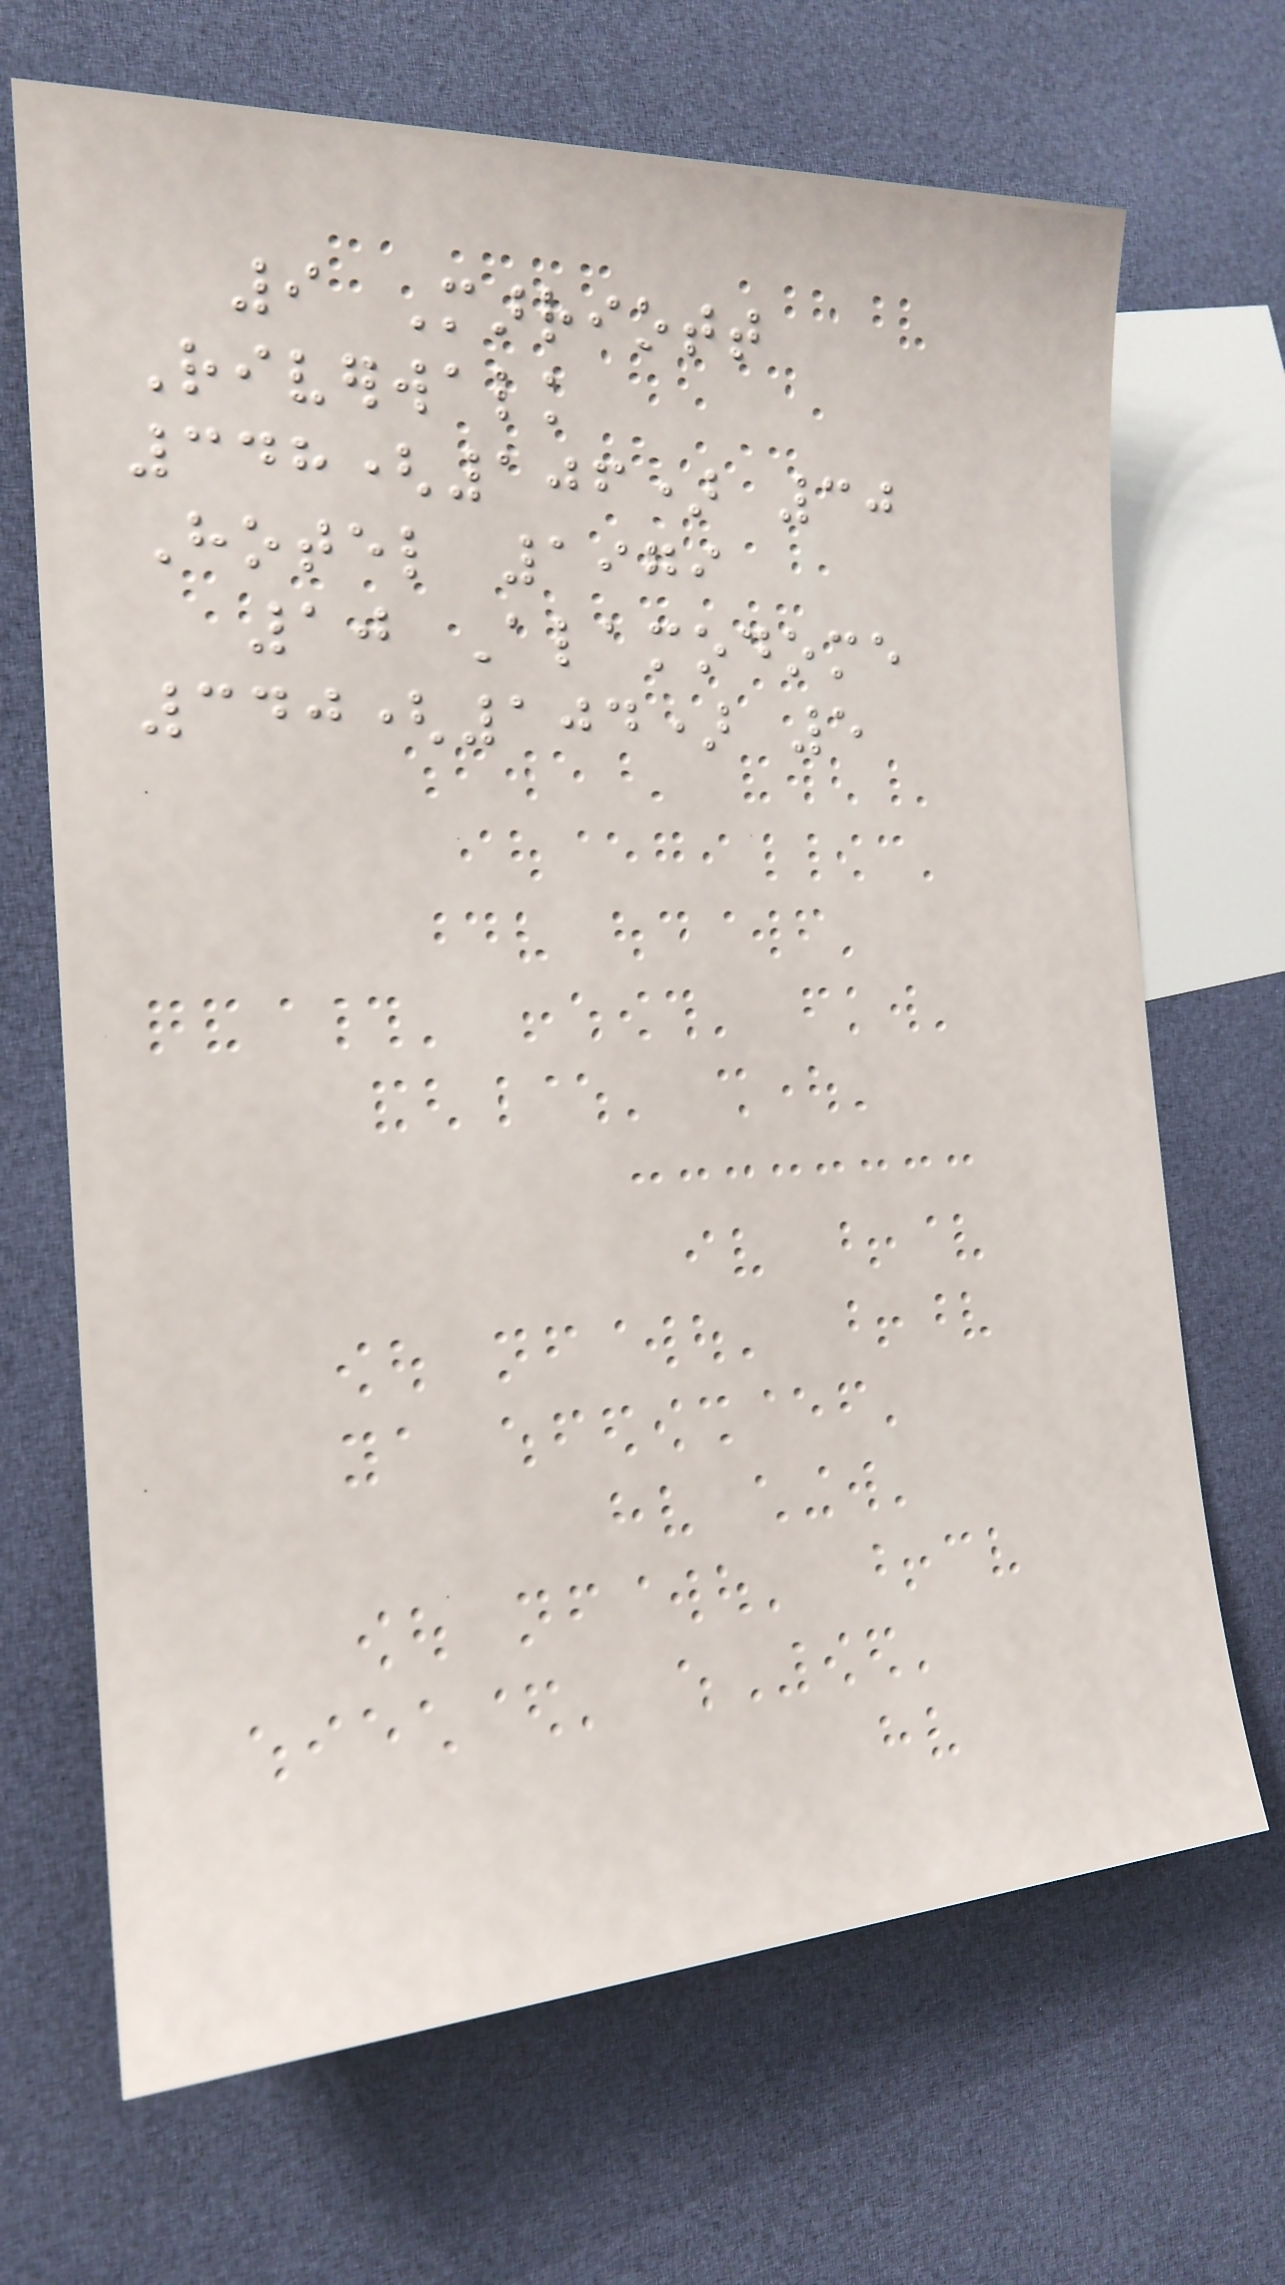9 Marriott
Riverwalk
348(106) 30
Hotel 1979
10 Alamodome
340(104) 5
